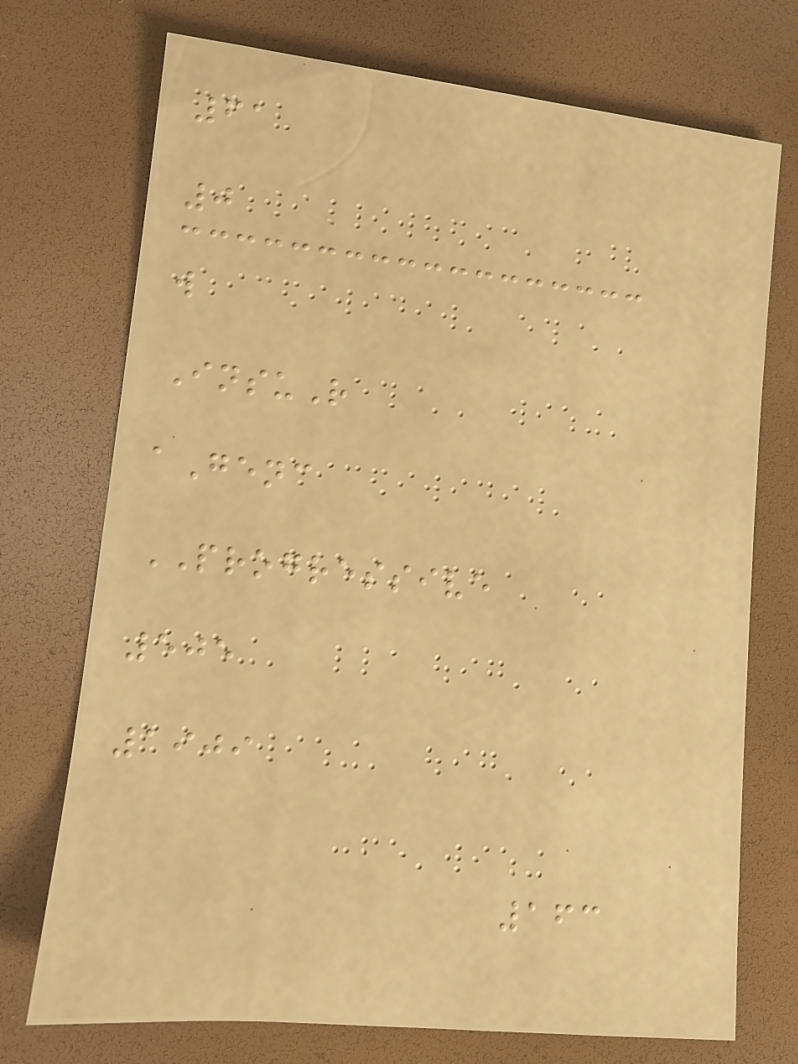61
0
w
InsuR
aGenc
PROGRESSIVE
505
1909
163
